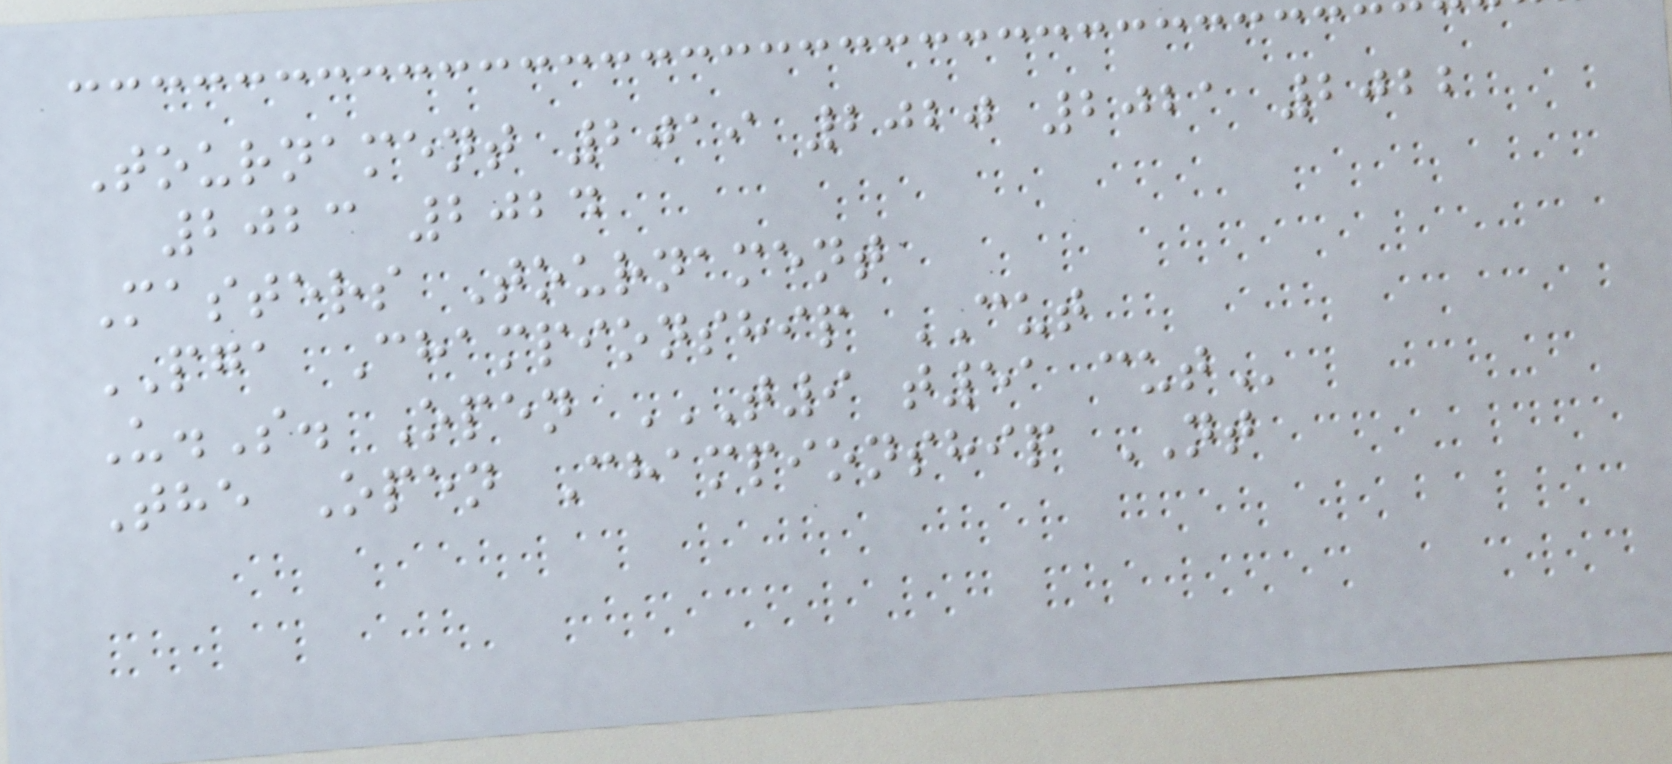Tournament 2019 2020 2021 2022
2023 2024
Masters Tournament
PGA Championship CUT
U.S. Open T9 T51 CUT
The Open Championship NT
